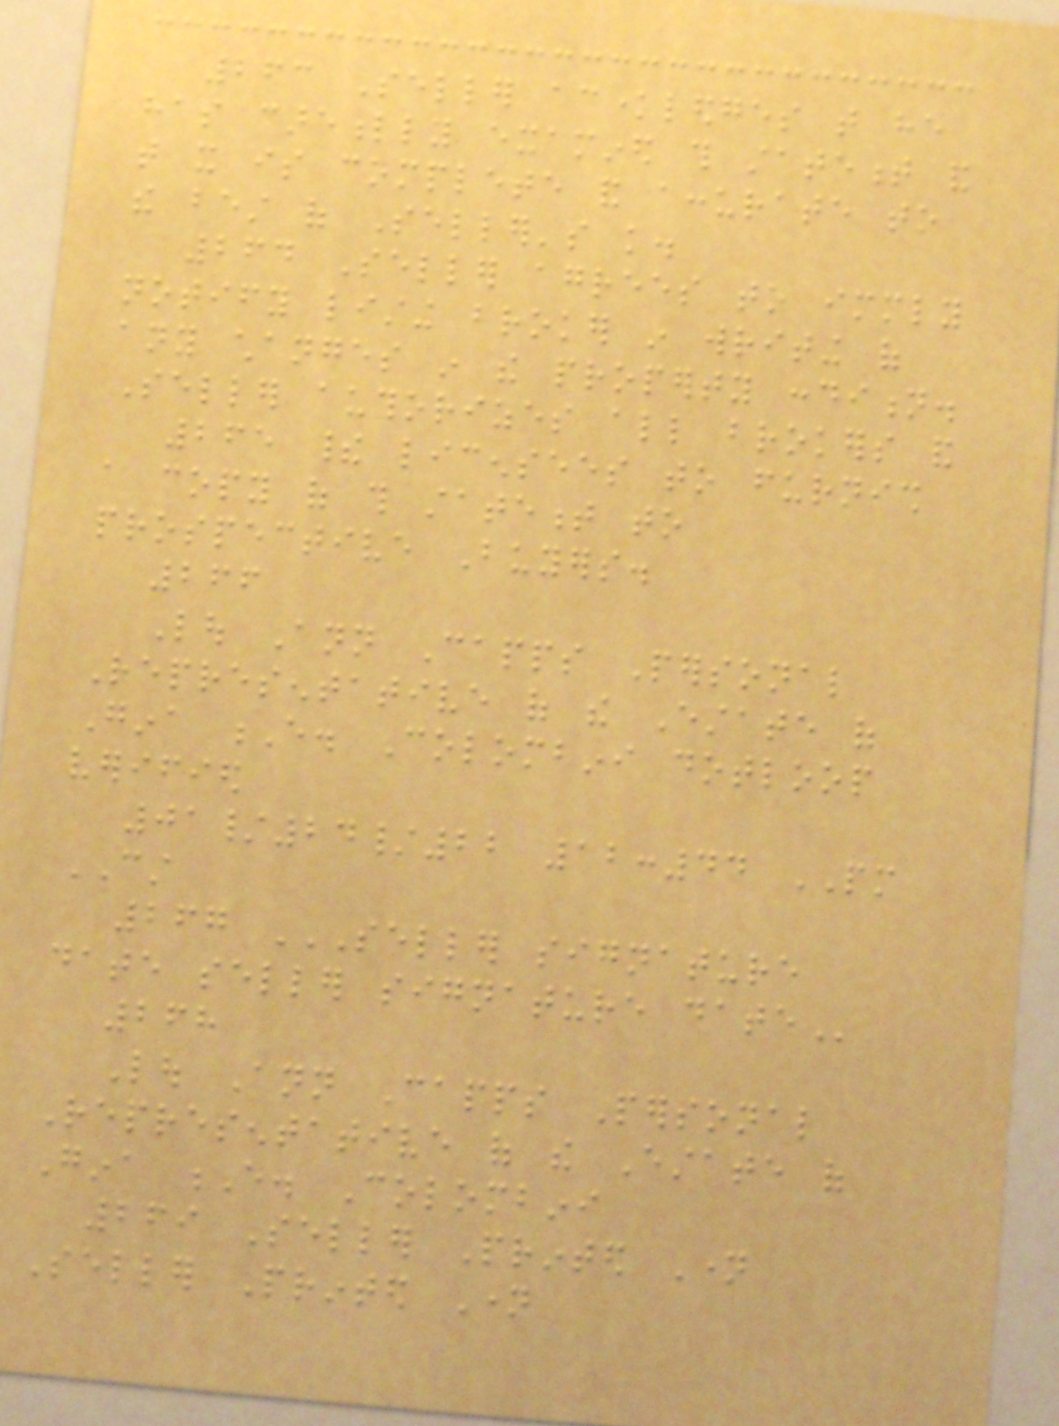263 Seller acknowledges that he
has carefully examined this statement and
that it is complete and accurate to
the best of Seller's knowledge.
264 Seller agrees to immediately
notify listing broker in writing of
any changes in the property condition.
Seller authorizes all brokers and
265 their licensees to furnish
a copy of this statement to
prospective Buyers.
266
Lou Ann Capps Personal
Representative of the Estate of
Gina E. Colombini dotloop
verified
01/24/22 12:44 PM
CST
267 SELLER SIGNATURE
DATE SELLER SIGNATURE DATE
268
Lou Ann Capps Personal
Representative of the Estate of
Gina E. Colombini
269 Seller Printed Name
Seller Printed Name
